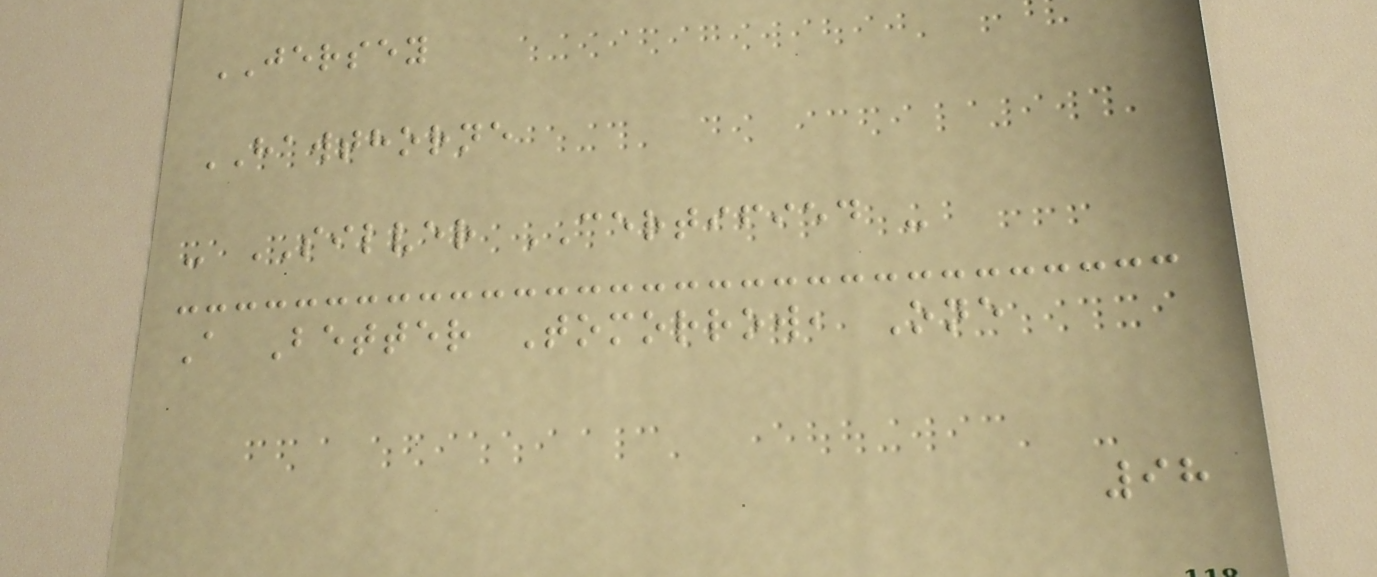JERSEY
HAWTHORNE
- SILVER CERTIFIED -
A Better Tomorrow, One
98
